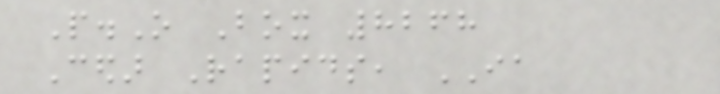P.O Box 8268
Cedar Rapids, IA
